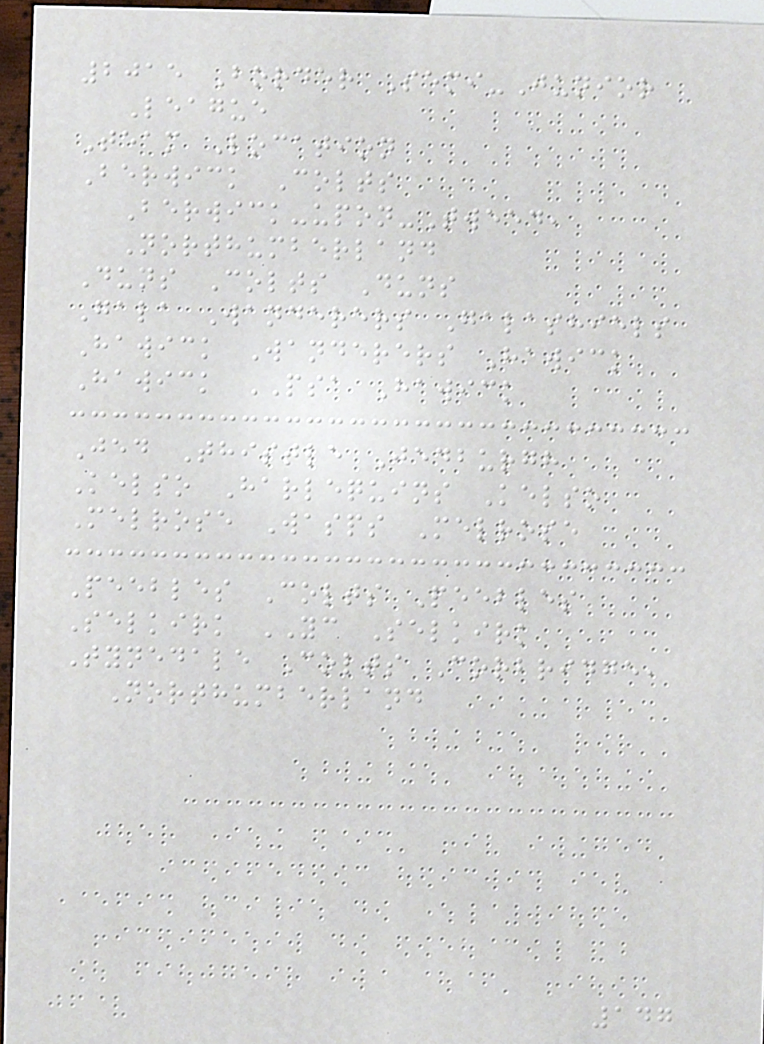2015 Border Semi-Junior
League
Team Location
Berwick Colts
Berwick-upon-Tweed,
Northumberland
Duns Colts Duns
Gala Wanderers Galashiels
Hawick Wanderers Hawick
Hawick PSA Hawick
Jed Thistle Jedburgh
Kelso Harlequins Kelso
Melrose Wasps Melrose
Peebles Colts Peebles
Selkirk YC Selkirk
Tynedale Colts Corbridge,
Northumberland
147
